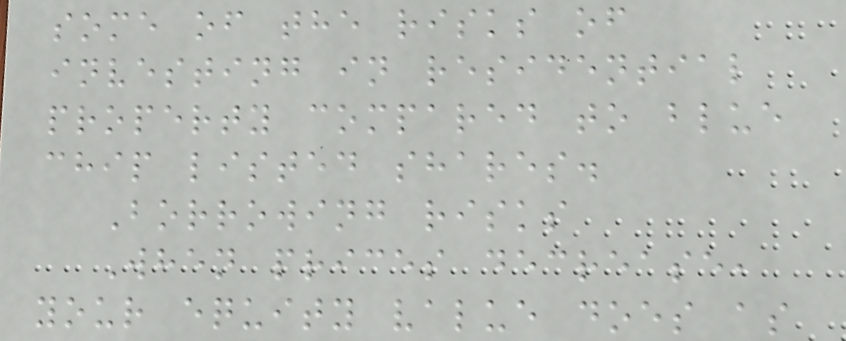some of the risks of
investing in residential
property compared to blue
chip listed shares.
Borrowing risks
When prices decrease,
your equity value does as
